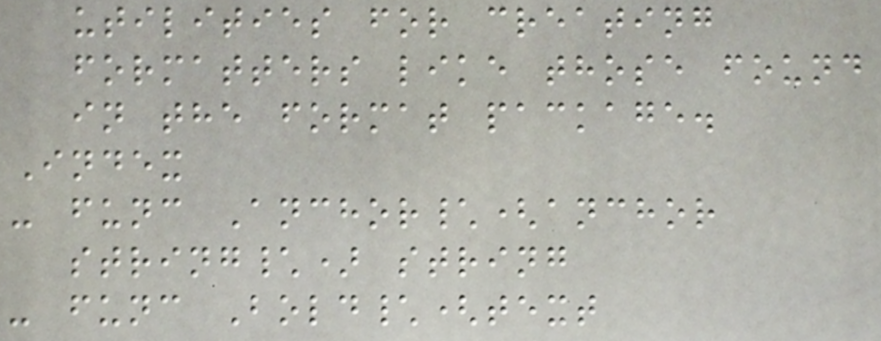utilities for creating
formatters like those found
in the format package.
Index
- func Anchor\(anchor
string\) string
- func Bold\(text
